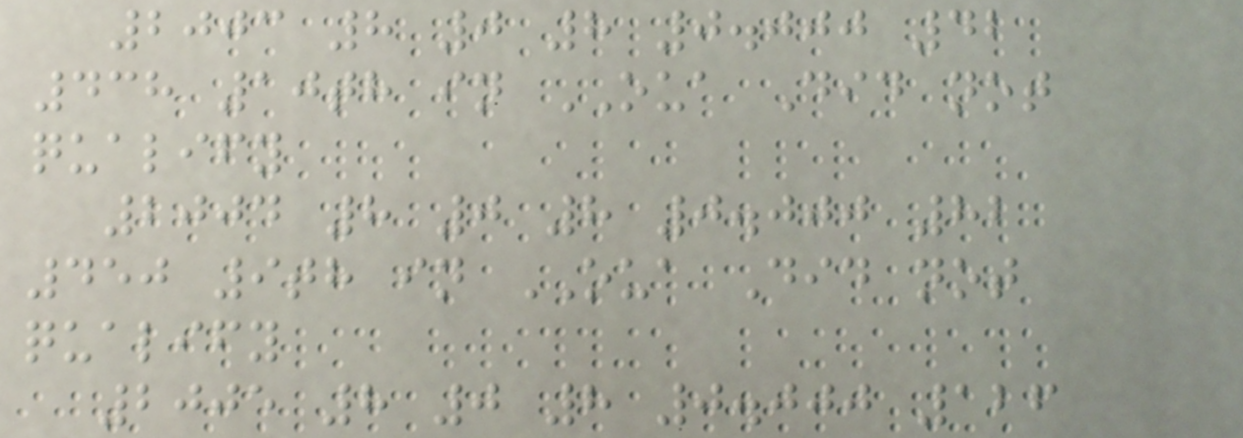2003 8 0 8 0.000 42
438 10th in OUA Did not
qualify
2004 8 0 8 0.000 82
450 9th in OUA Did not
qualify
2005 8 0 8 0.000 126
